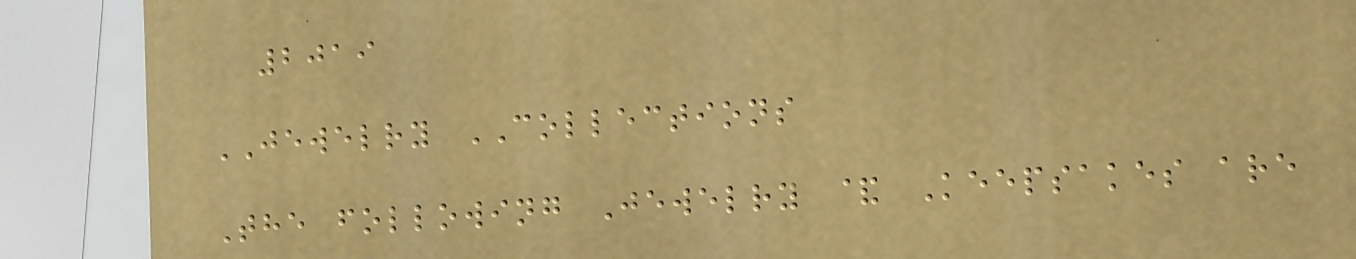2019
JEWELRY COLLECTIONS
The following Jewelry & Keepsakes are
